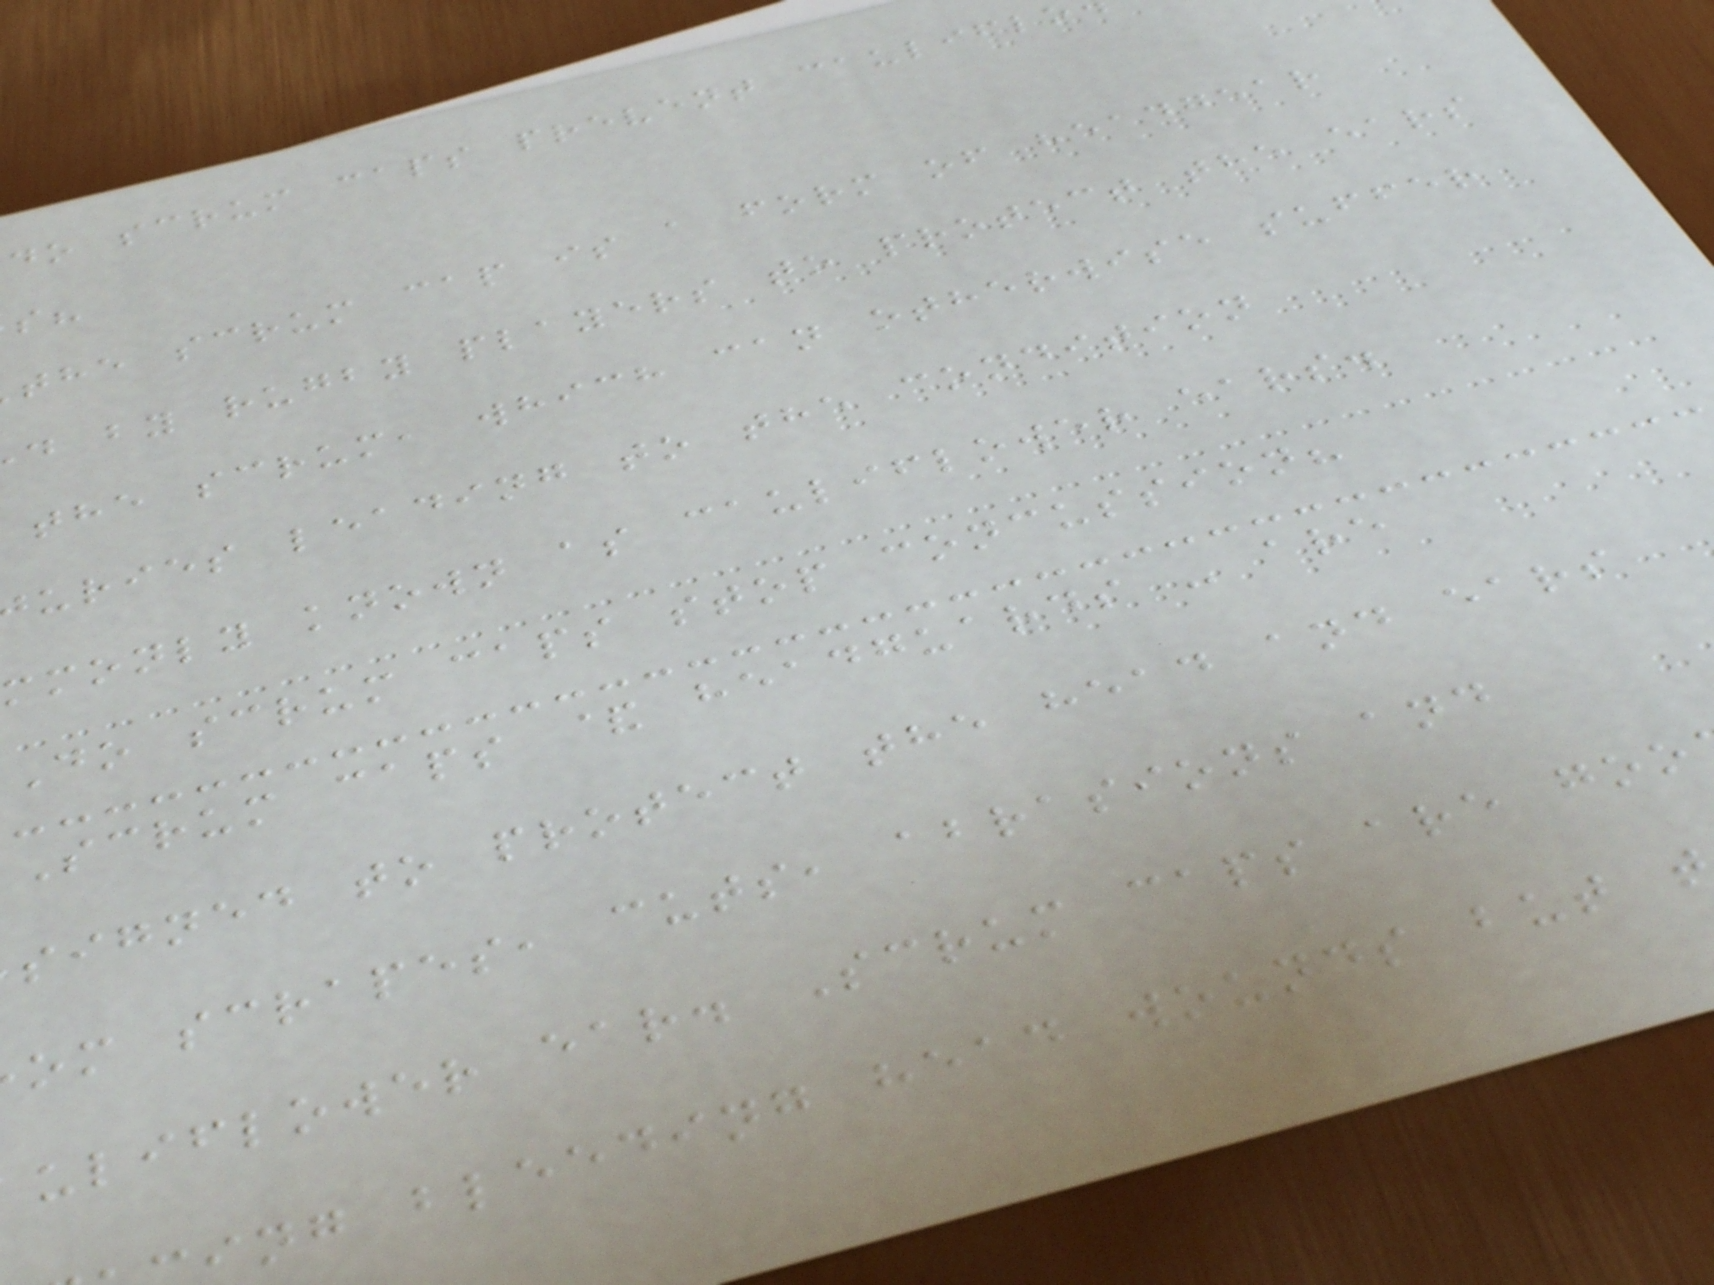do scrum caps prevent cauliflo
the scrum cap is a form of headgear
d by rugby players to protect the ears
the scrum, which can otherwise suffer
uries leading to the condition
mmonly known as cauliflower ears.
Do scrum caps stop concussion?
Scrum caps & headguards - are
signed to protect the head and ears
om scrapes, cuts, abrasions and
uliflower ear. Scrum caps are goo
ing bleeding head wounds but t
